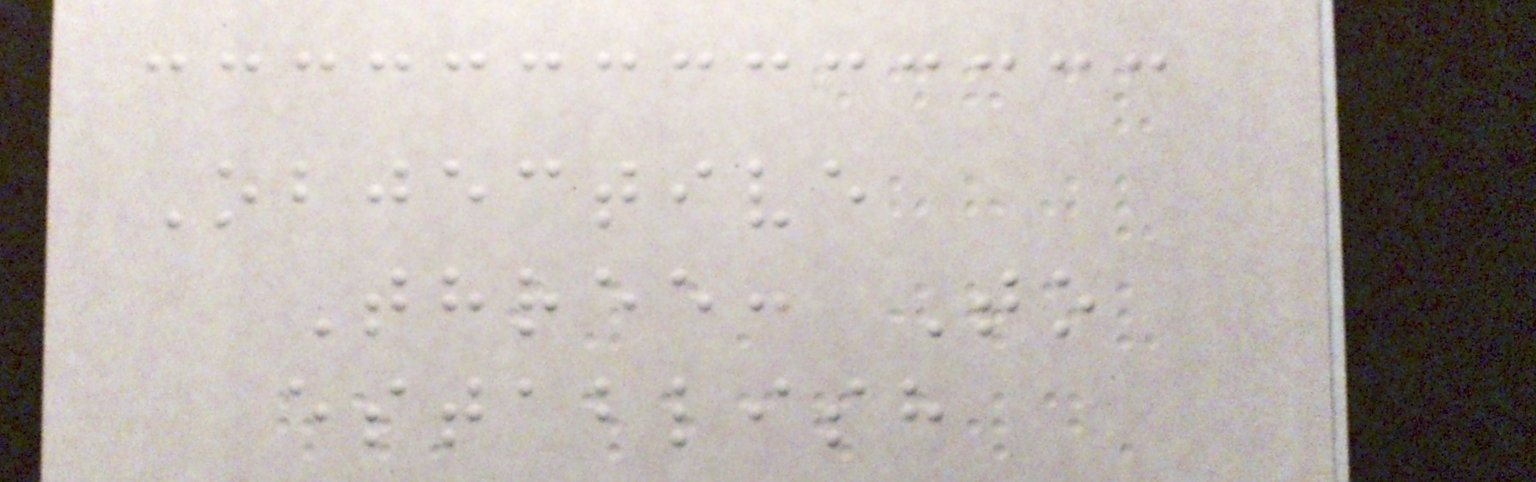Objective
Three: To
establish
